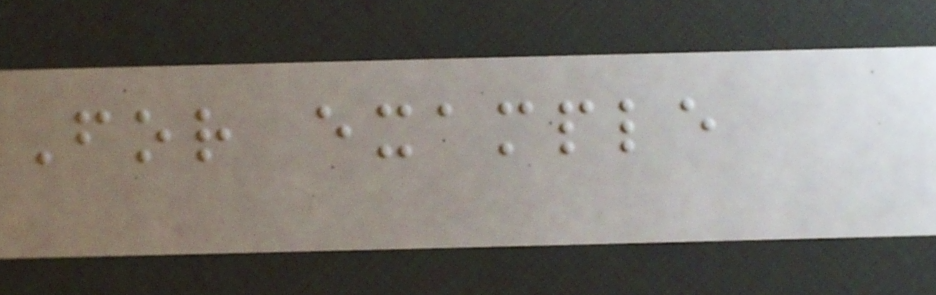For example
